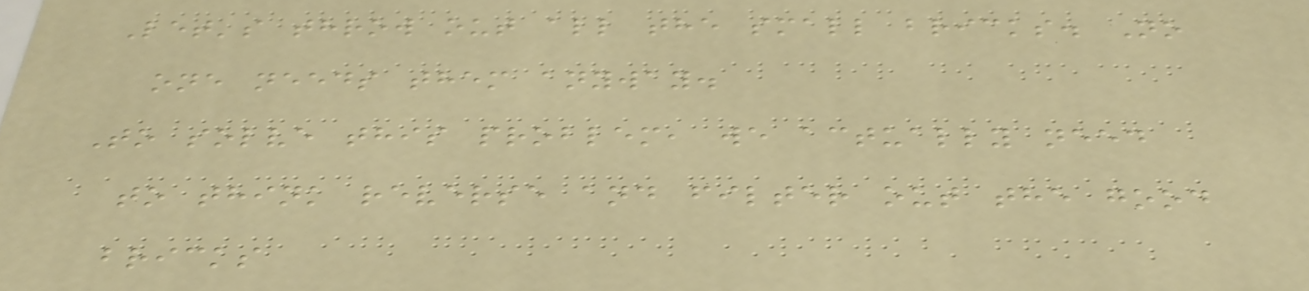Let's throw out all the small bricks. No
one needs them anyway.
To solve this problem, we actually need
to think reverse and filter out the good
bricks
